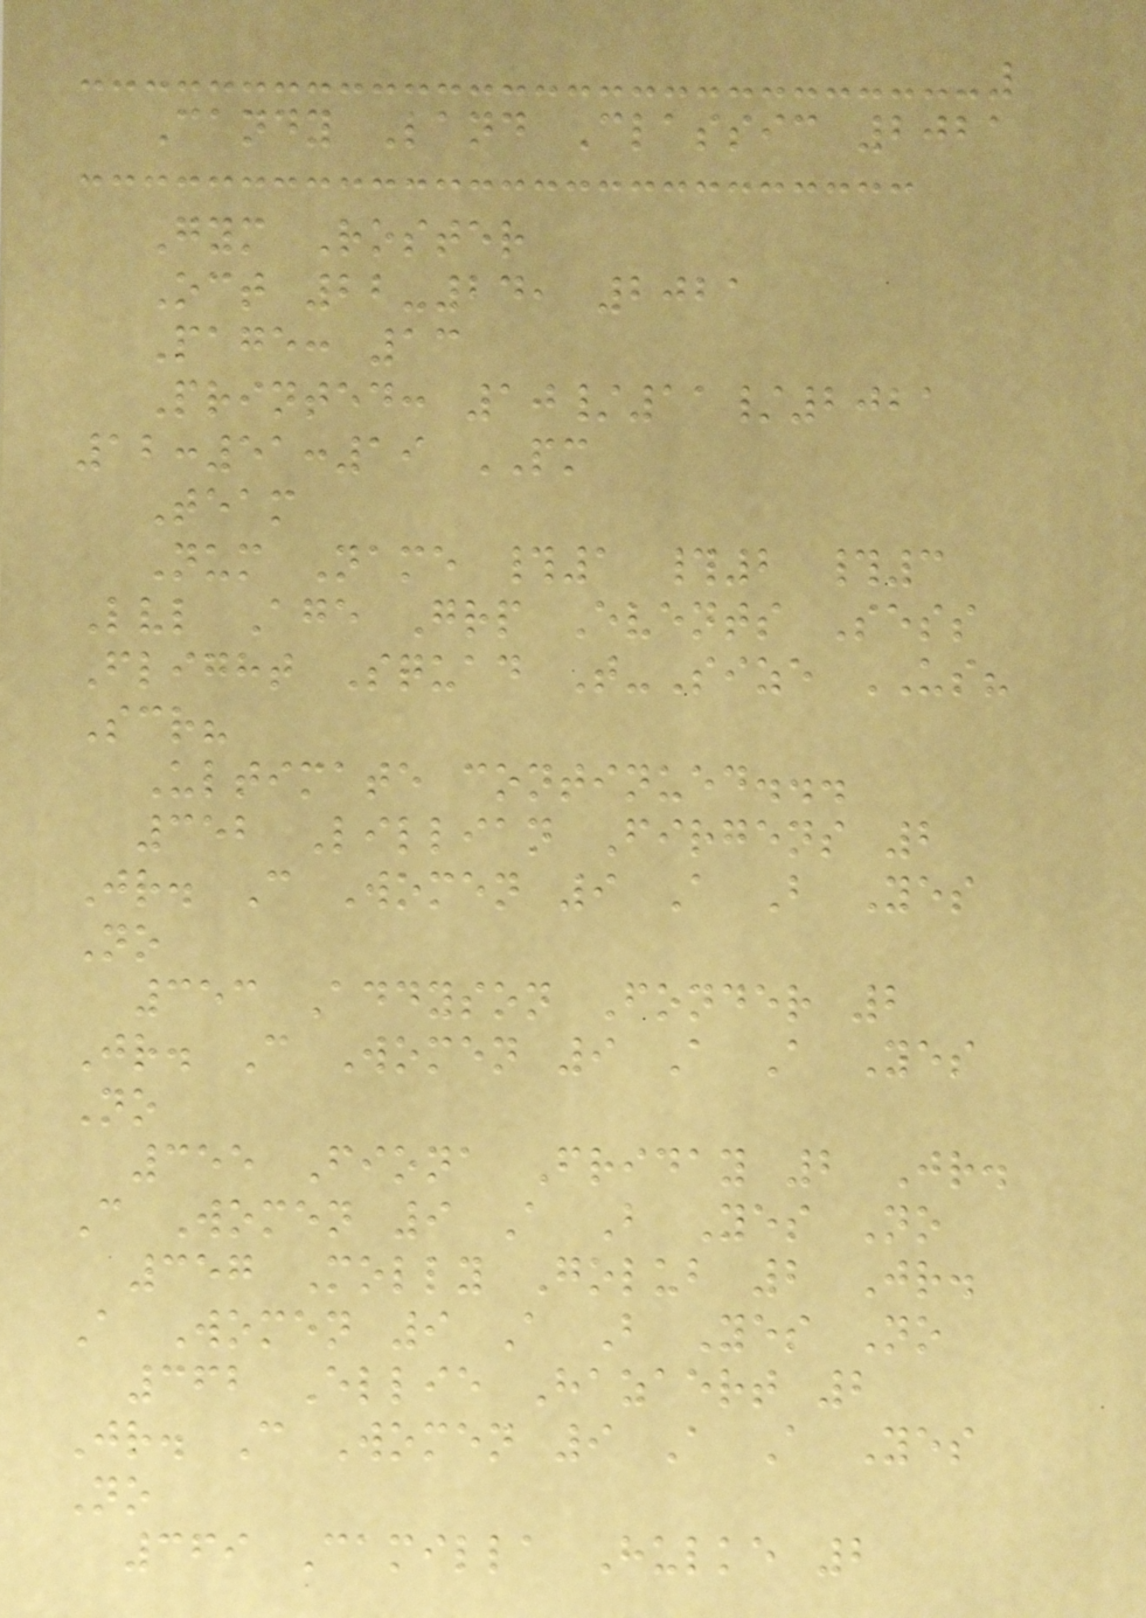Candy Land Classic 2021
Gym Roster
Oct 22-24, 2021
Page: 13
Printed: 10/11/2021
12:51:19 PM
Team
Num Name #1 #2 #3
Lvl Age Grp Events Sess
Flight Squad T-Size US?
Scr?
Ultimate continued...
352 Lillian Firgens 2
Jr. C Women 9 A B Yes
No
353 Addyson Fonder 2
Jr. C Women 9 A A Yes
No
355 Fiona Friday 2 Jr.
C Women 9 A B Yes No
357 Molly Golub 2 Jr.
A Women 9 A B Yes No
362 Ellie Hazaert 2
Jr. C Women 9 A A Yes
No
369 Camilla Hulke 2
